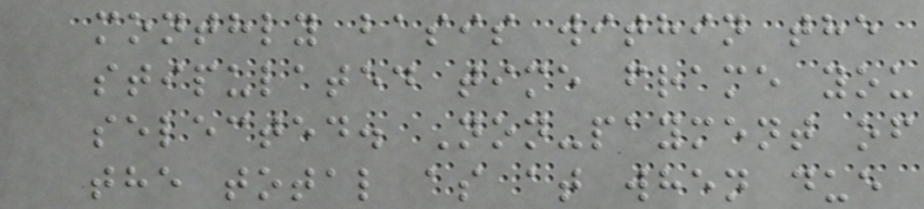monthly basis within the
stipulated time frame you
selected. Non-payment of
the total as at when due
